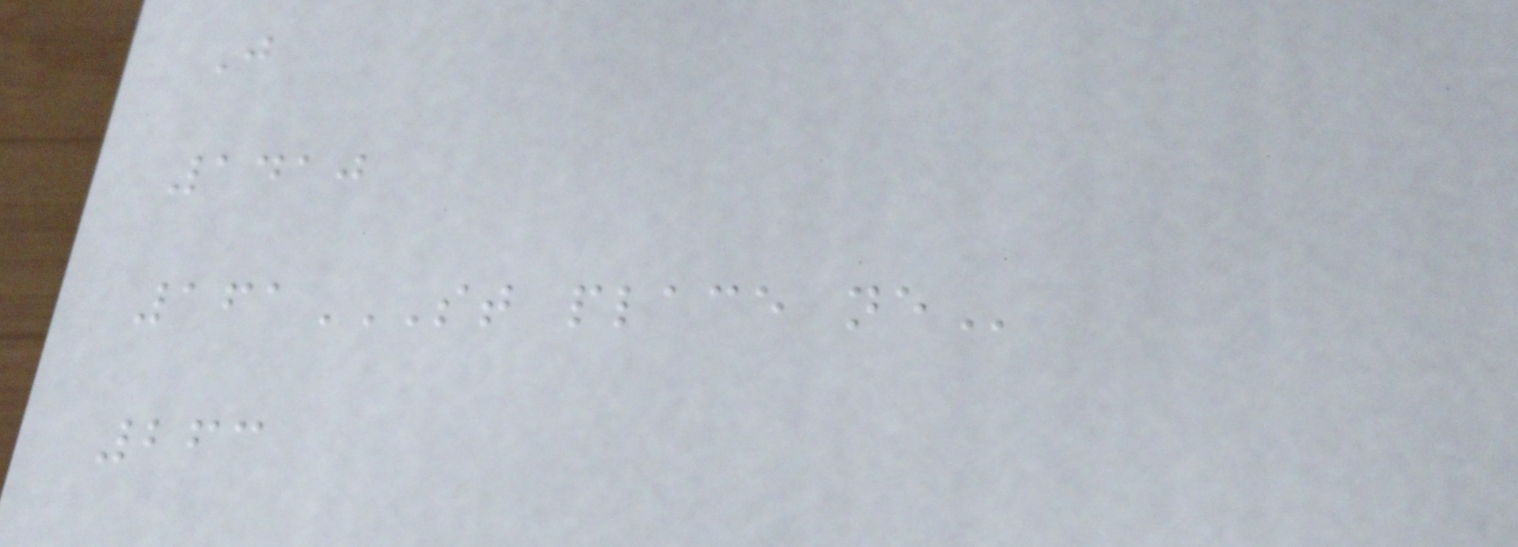J
1410
161ST PLACE NE
263
